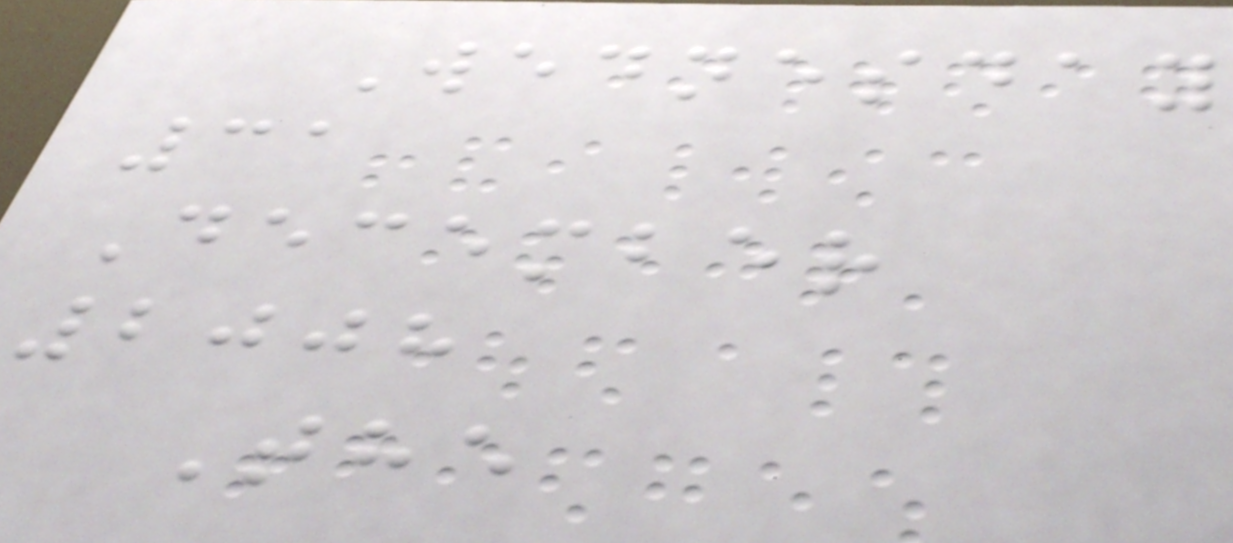Wednesday
31
December
2008
The
